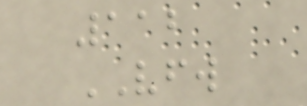112
VFW
